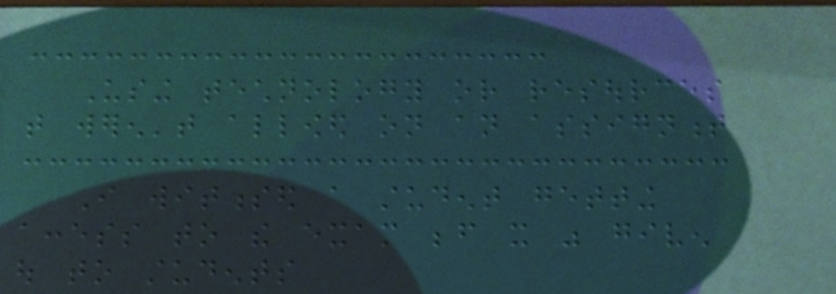Using technology or resources
that weren't allowed on an assignment
I witnessed a student getting
access to the exam before it was given
out to students
